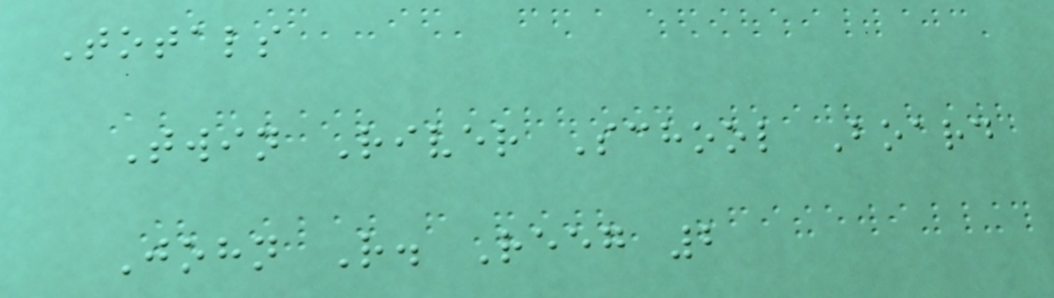Totals
Twin River School Board
John R. Reeg 2
